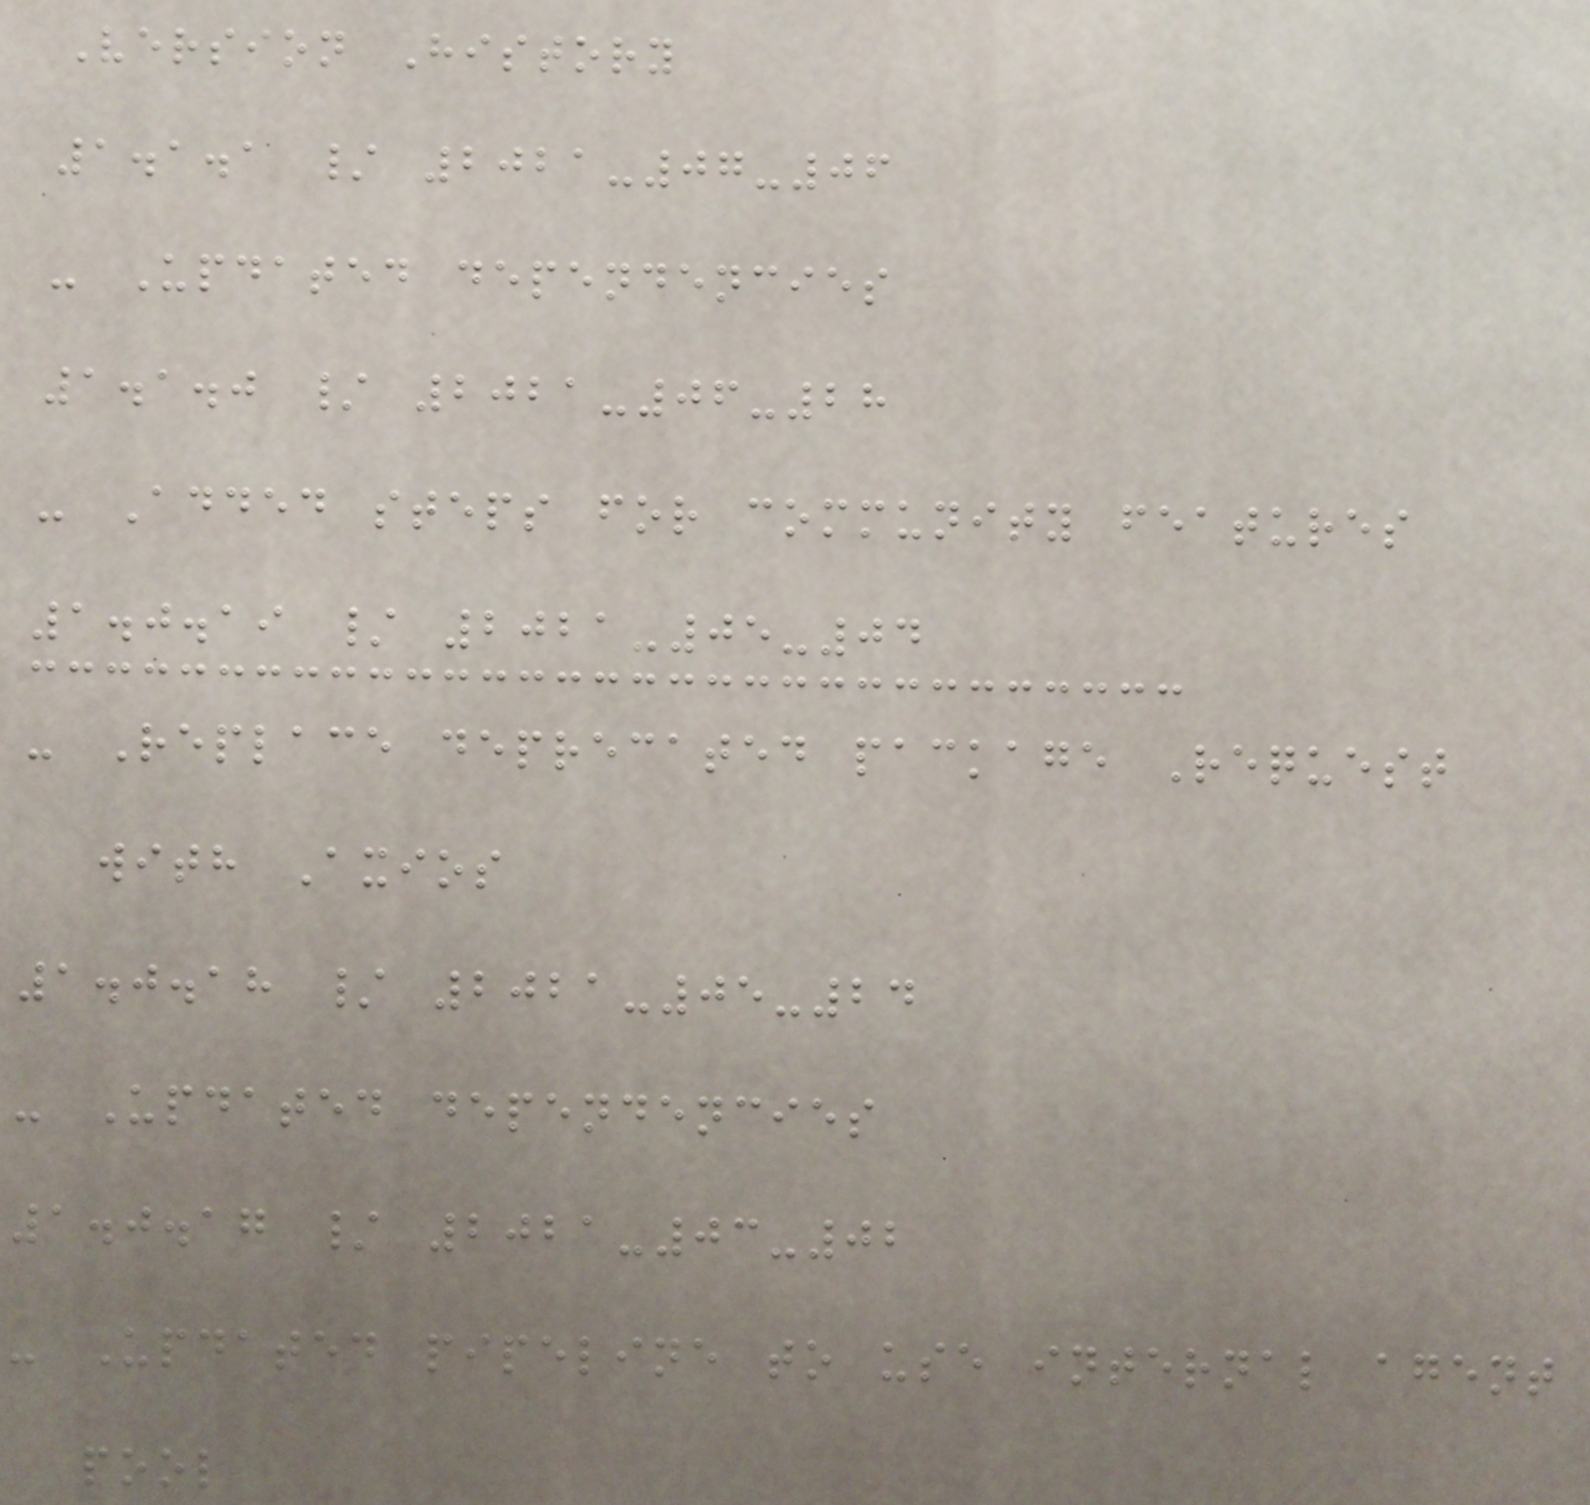Version History
1.1.1 / 2021-07-06
- Updated dependencies
1.1.0 / 2021-06-28
- Added steps for community features
1.0.19 / 2021-05-04
- Replace deprecated package Request
with Axios
1.0.18 / 2021-05-24
- Updated dependencies
1.0.17 / 2021-03-02
- Updated pipeline to use internal agent
pool
